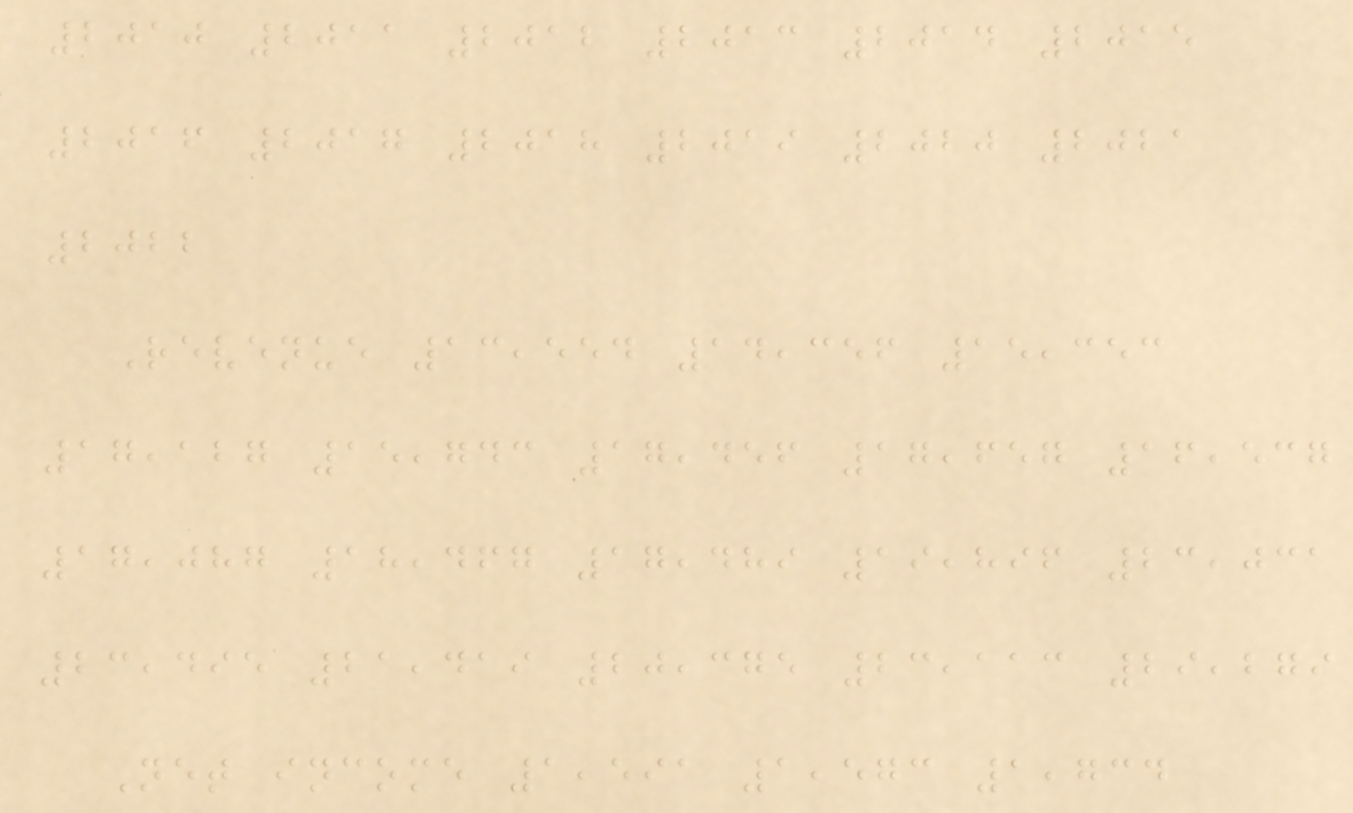2010 2011 2012 2013 2014 2015
2016 2017 2018 2019 2020 2021
2022
Revenue 13,554 14,356 15,353
17,127 15,743 17,456 17,657 16,537
17,087 18,467 17,489 19,896 23,031
23,495 21,419 20,375 23,113 29,279
Net income 1,591 1,573 1,734
